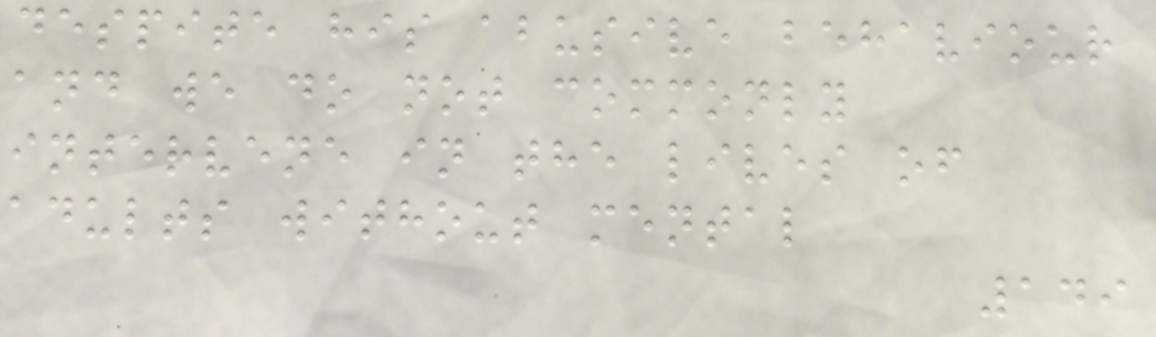despite his abusive behaviour
and we do not commonly
intervene in the lives of
adults without mental
149
